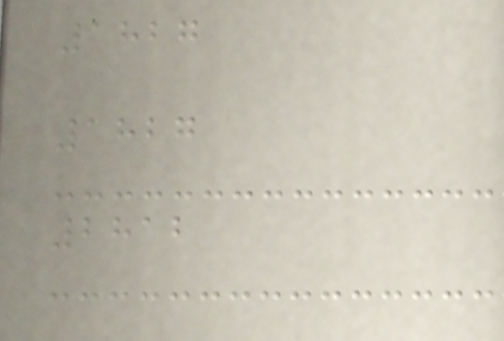1827
1827
2812
